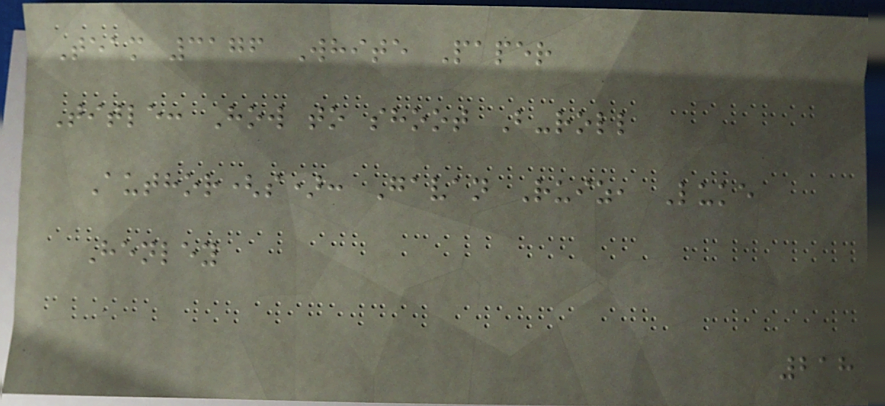Team 3176 White Paper
Title: How to shoot B-roll
Author(s): Gavan Ruiz, Luke
Henley
218
